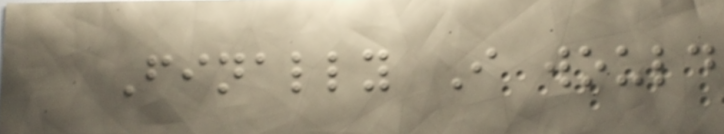Finally I would
